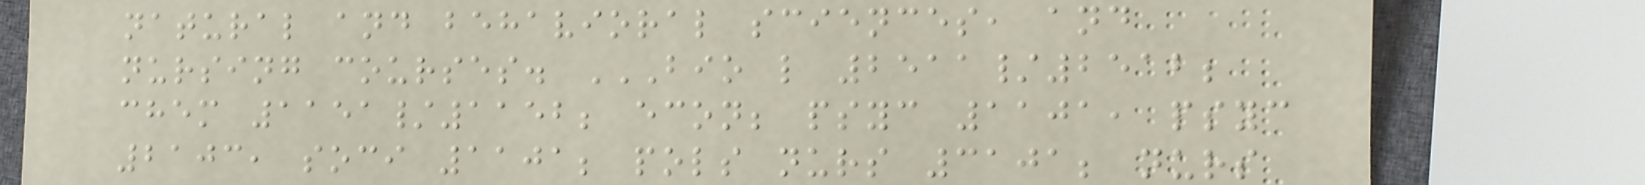natural and behavioral sciences, and
nursing courses. BIO L 2511/2512;
CHEM 1151/1152; ECON; PSYC 1101, PSYC
2103, SOCI 1101; POLS NURS 3101; NURS
